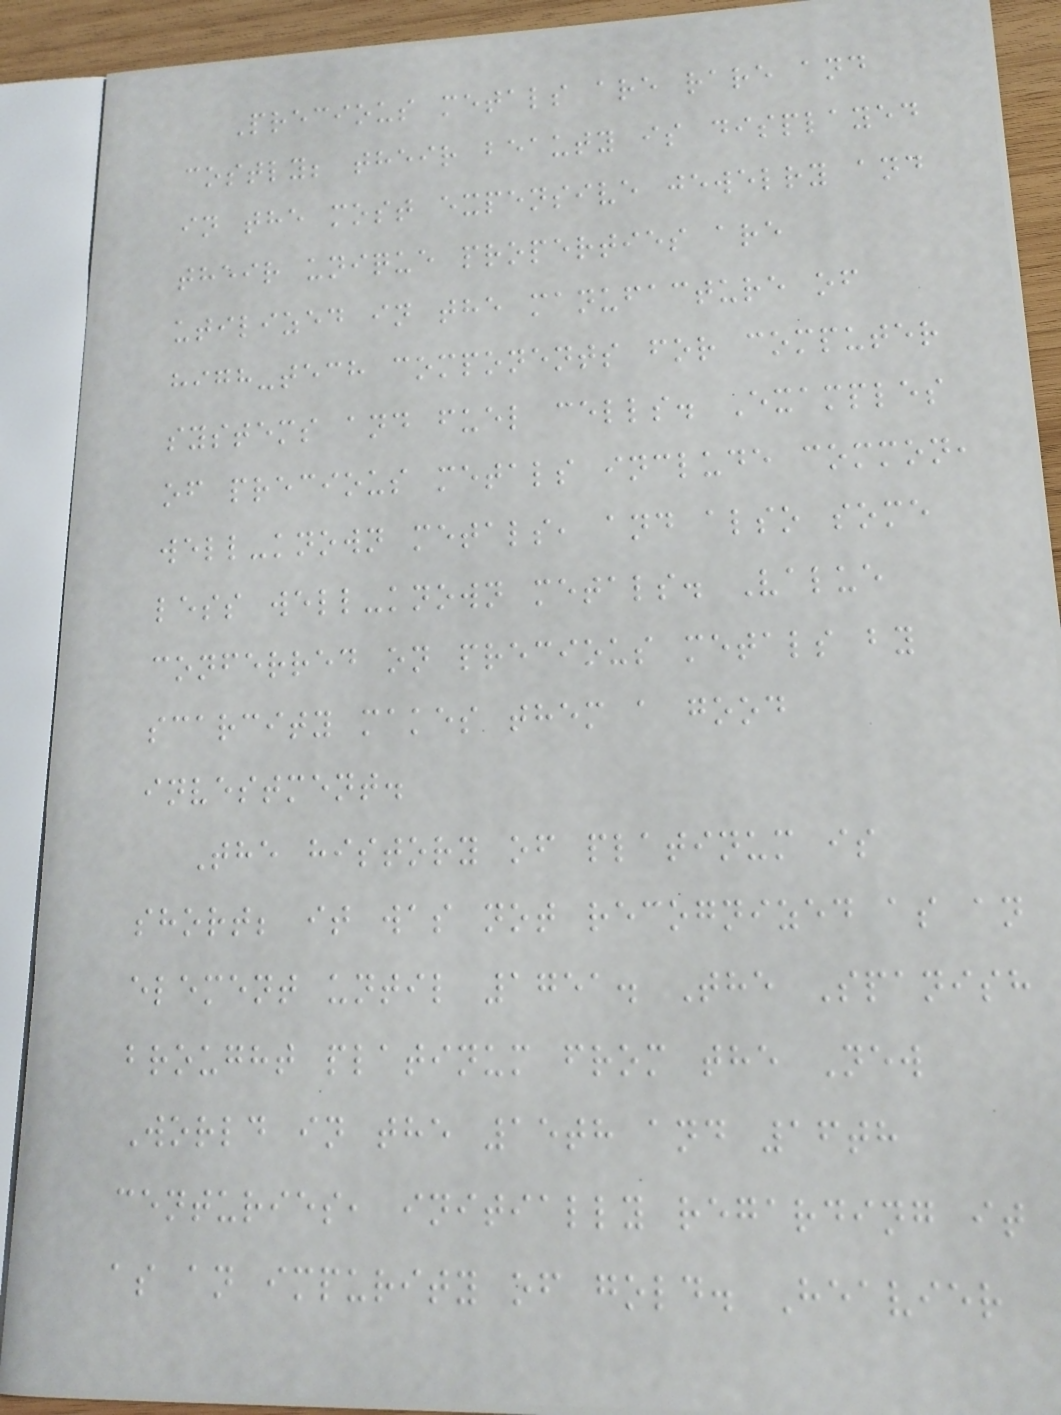Precious metals are rare and
costly; their beauty is displayed
in the most expensive jewelry and
their unique properties are
utilized in the manufacture of
high-tech components for computer
systems and fuel cells. Examples
of precious metals include common,
well-known metals, and also some
less well-known metals. Value
conferred on precious metals by
scarcity makes them a good
investment.
The history of platinum is
short; it was not recognized as an
element until 1751. The Spanish
brought platinum from the New
World in the 15th and 16th
centuries, initially regarding it
as an impurity of gold. Heavier
